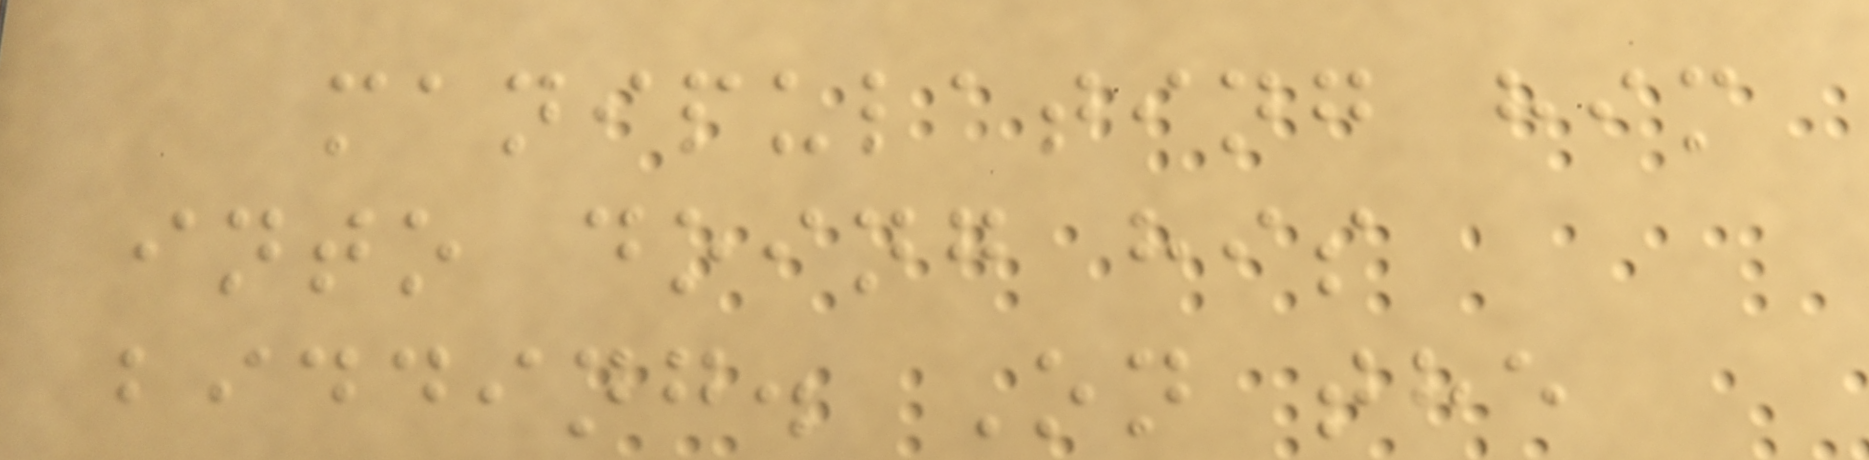manipulating him
into doing his
bidding. On the
